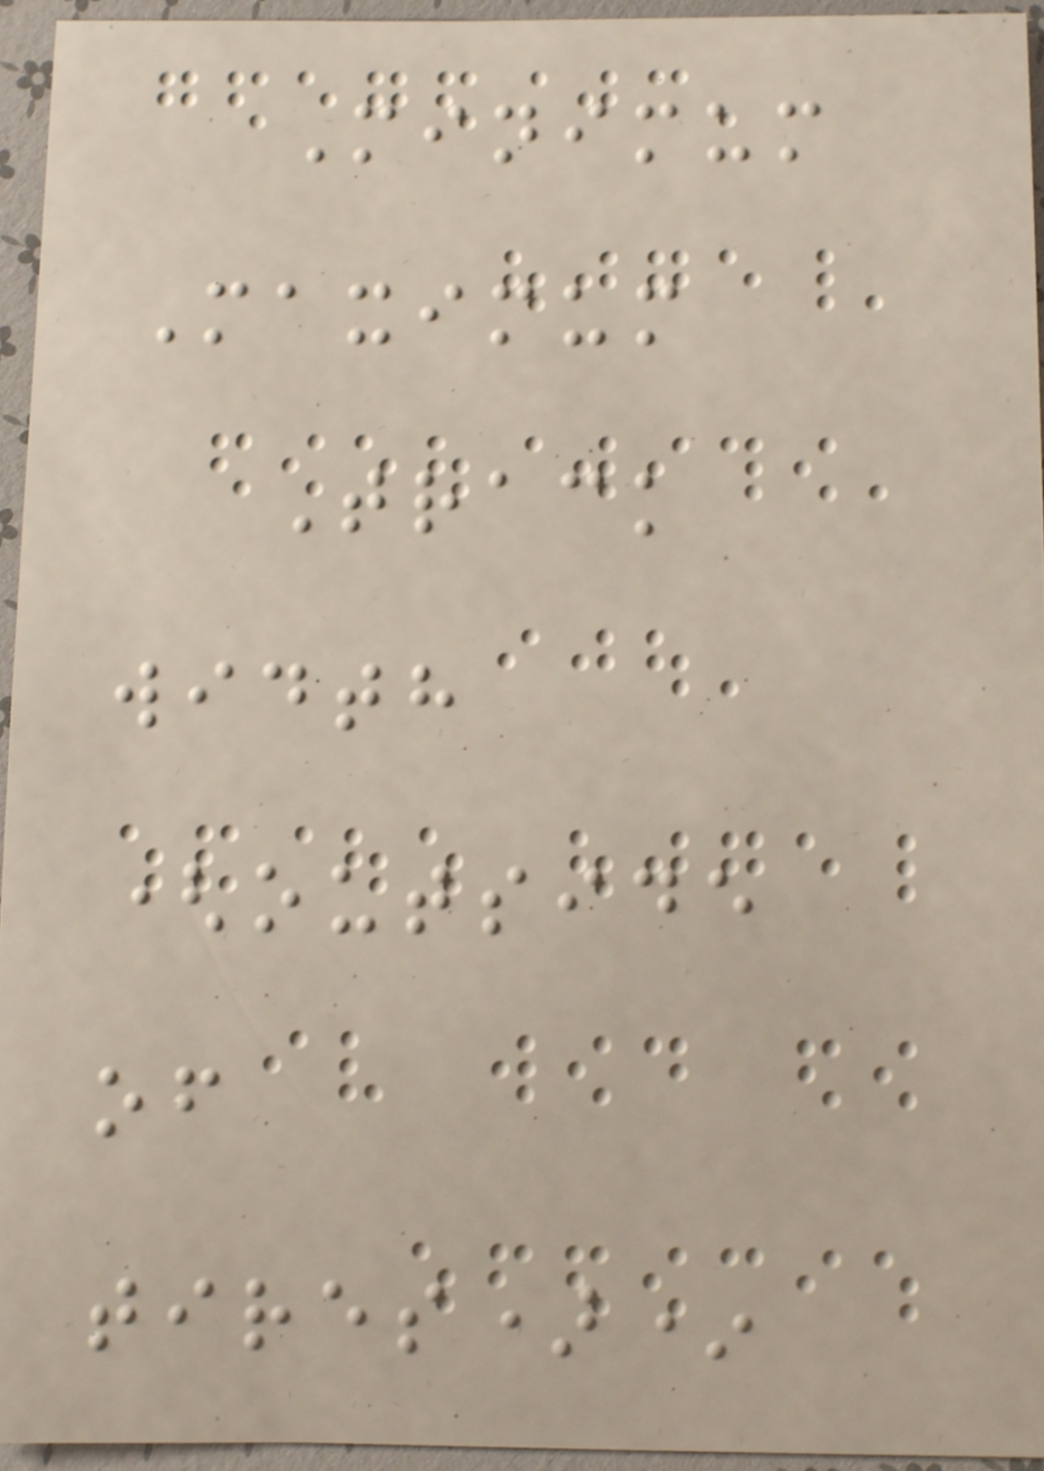Minimum
Maximum
Track
width
(outside
of
tires)*
